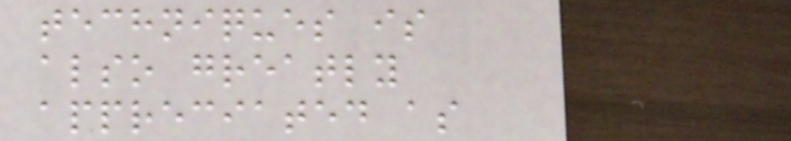techniques is
also greatly
appreciated as
